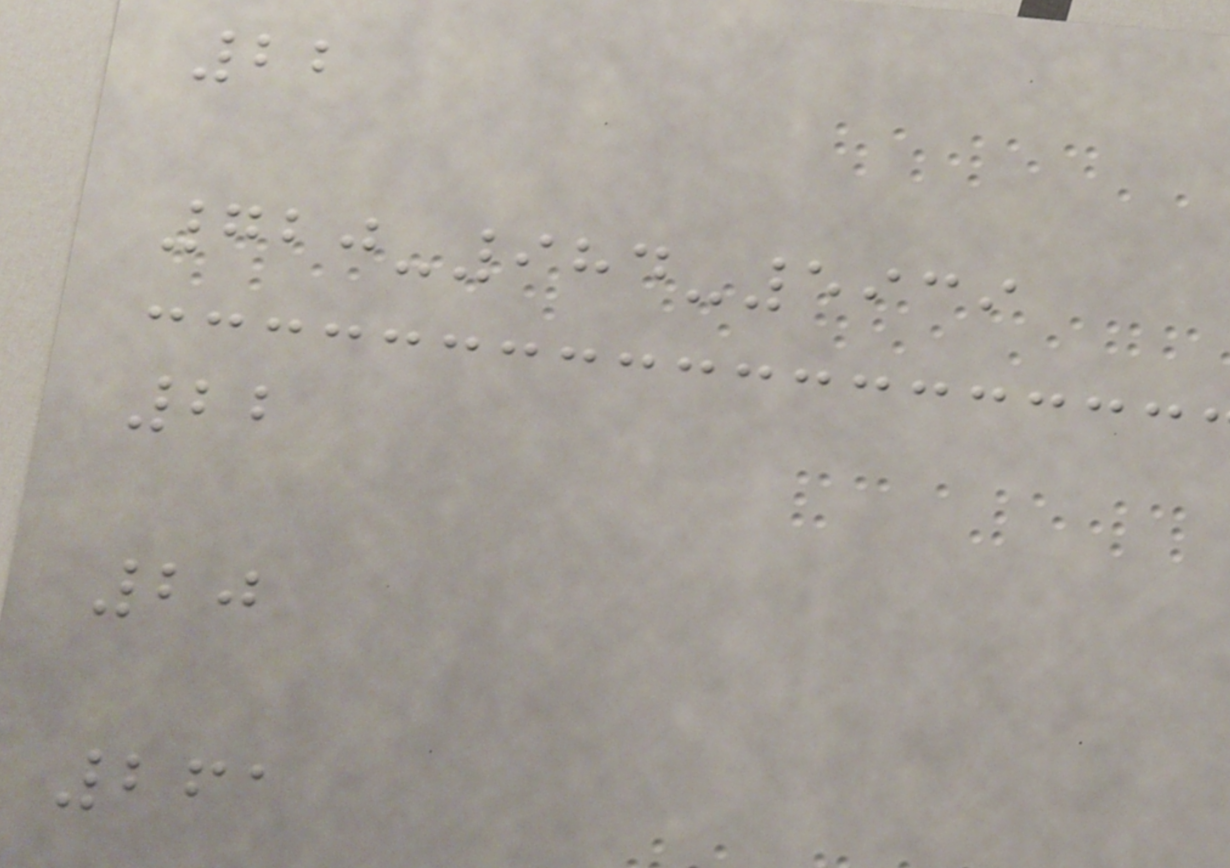22
720-984-5939
22
20
261
